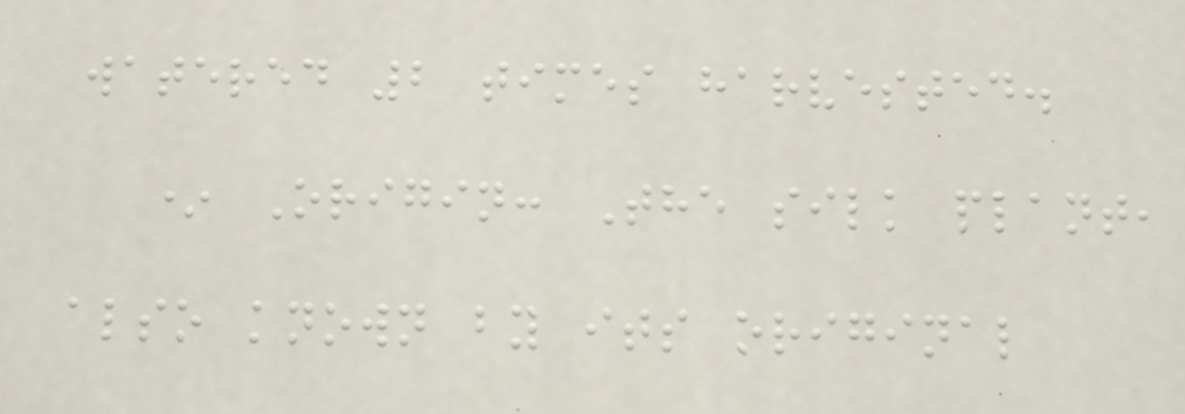watered 2 times harvested.
* Origin: The silk plant,
also known by its original
